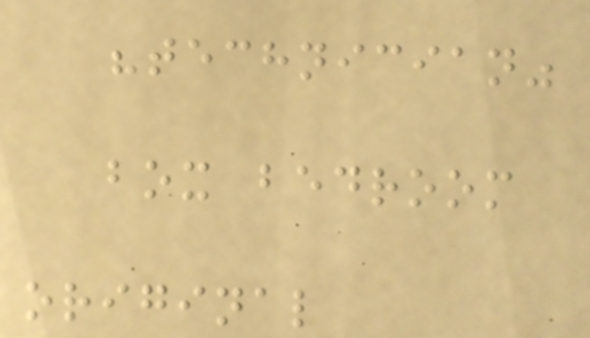"technician"
box bedroom
original
